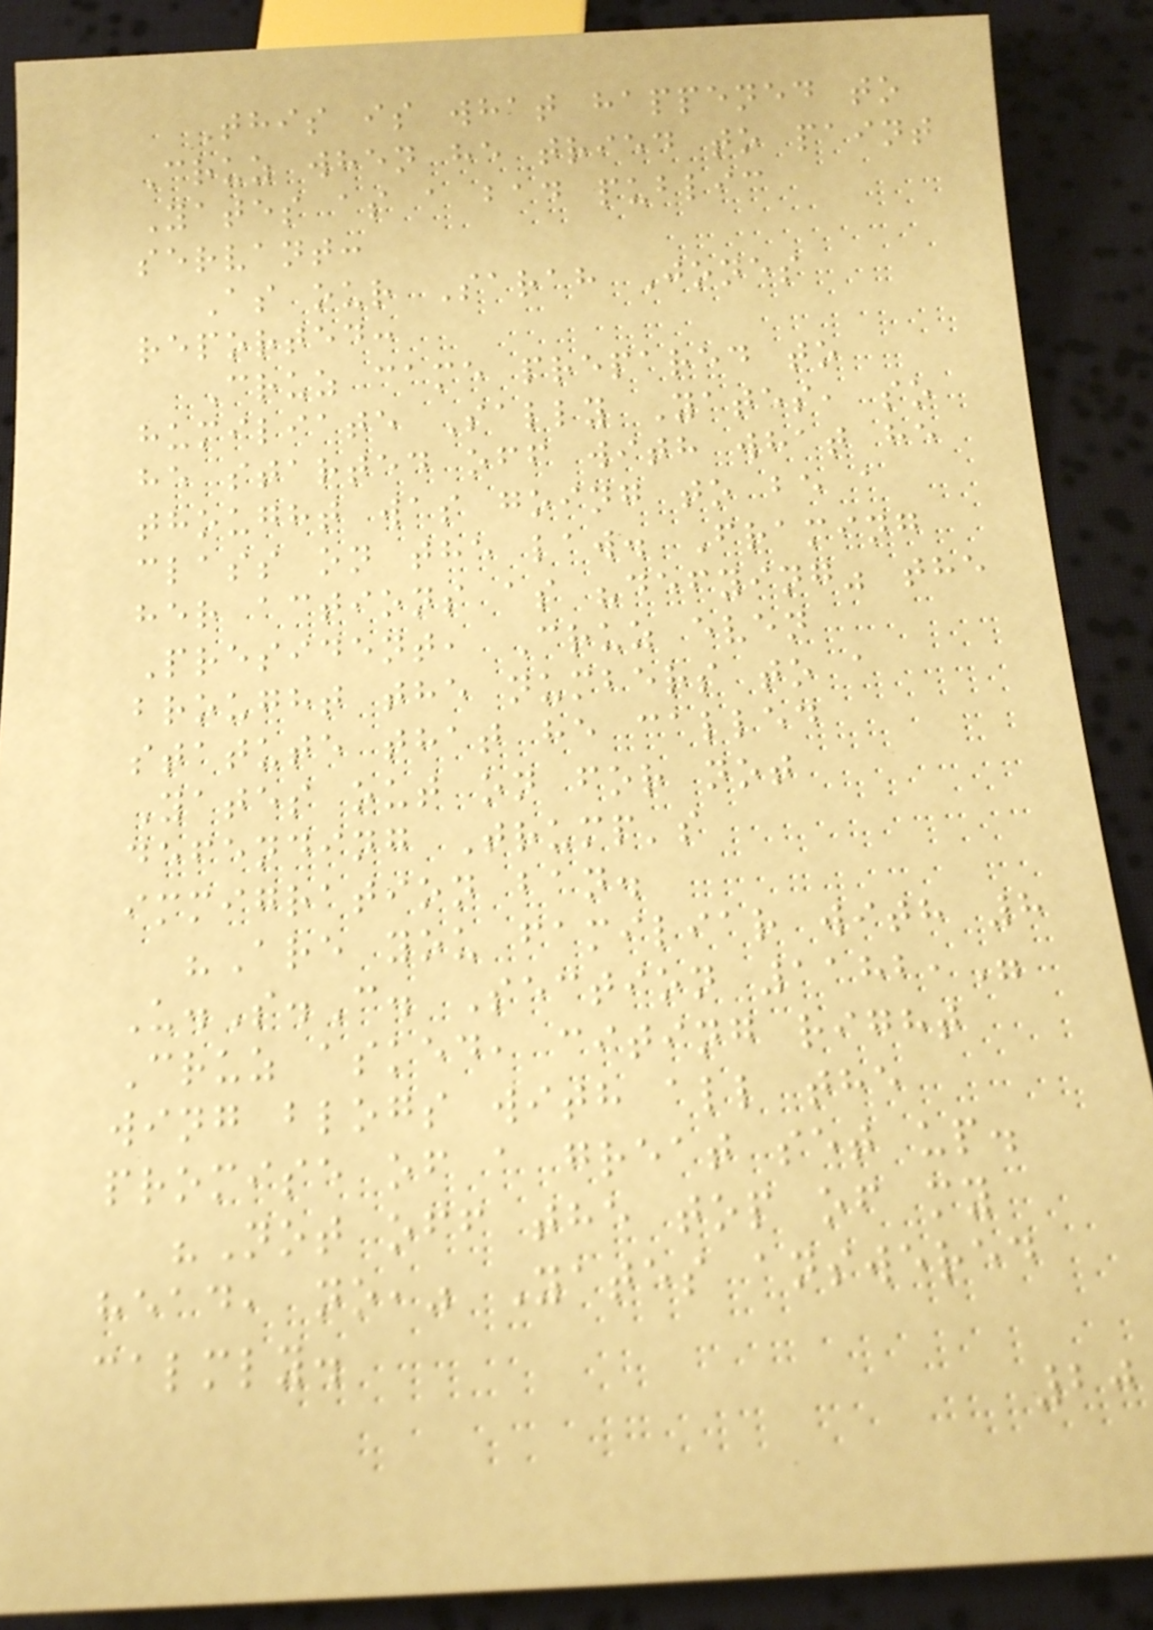This is what happened to
Cruz when he tried to paint
Yates as a bad public
servant:
As our Sarah Jones
reported:
Cruz came prepared to
humiliate Sally Yates, so
he started off with what he
thought was going to be a
class on the law. Framing
her actions as "defying" the
President, Cruz even
brought the numbers to a
statute that he called
Yates out on for not
defending Trump's
immigration ban.
"Are you familiar with 8
U.S.C. Section 1182,"
Cruz asked, citing right
wing blogs with all the
promise of a great set up.
"Not off the top of my
head, no," Yates answered
calmly.
20
